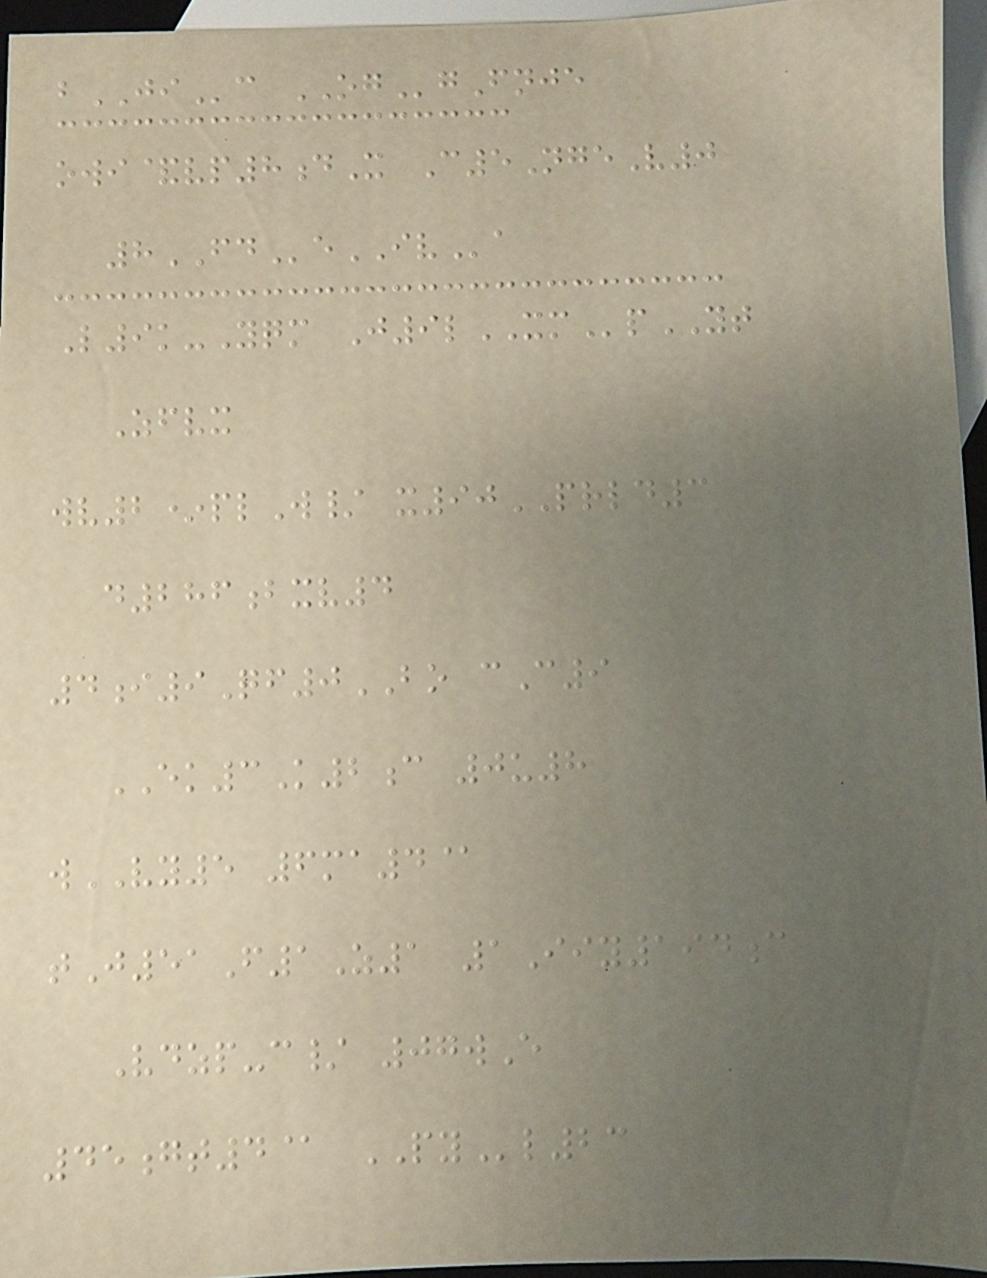bJIc OGgFnje
owi&vp8dX C5NgeV0
8FDeIVa
L9k-Yqm J9lXMpYT
Zfvx
wv2*plW/ x90PRLD3
d286bxv4
4i9Qf0BO cC9
EK3K2c 0u8
wVY5 6ma4@
tJ51F1Z1 1Iiy194c
Vdzp-c/ 07wE
45gt4@ PYl23
